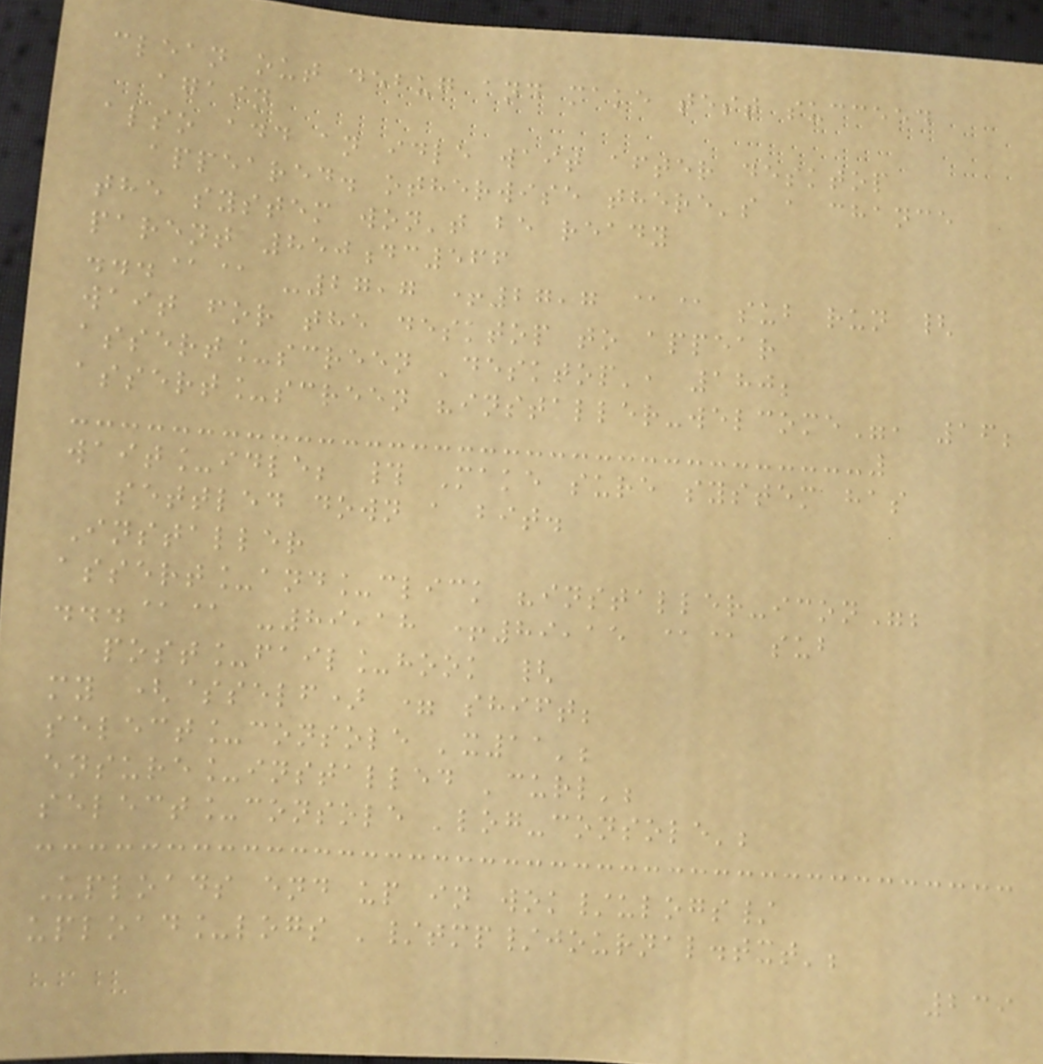clean out debug and make test succeed
again
also add an idle wait after desktop
appeared. otherwise there's a chance
the system won't be ready
parent 850dc566
...@@ -27,7 +27,7 @@ sub run {
wait for the desktop to appear
assert_screen 'desktop', 180;
assert_screen "installer-welcome", 16;
wait_idle; # Make sure system has
settled down a bit.
Installer
assert_and_click "installer-icon";
...@@ -89,18 +89,15 @@ sub
post_fail_hook {
my ($self) = shift;
select_console 'x11';
ensure_installed 'curl';
select_console 'log-console';
Uploads end up in wok/ulogs/
upload_logs '/tmp/journal.txt';
239
